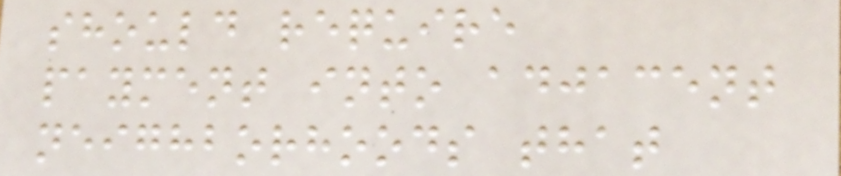should require
payment into adjacent
neighborhoods that
